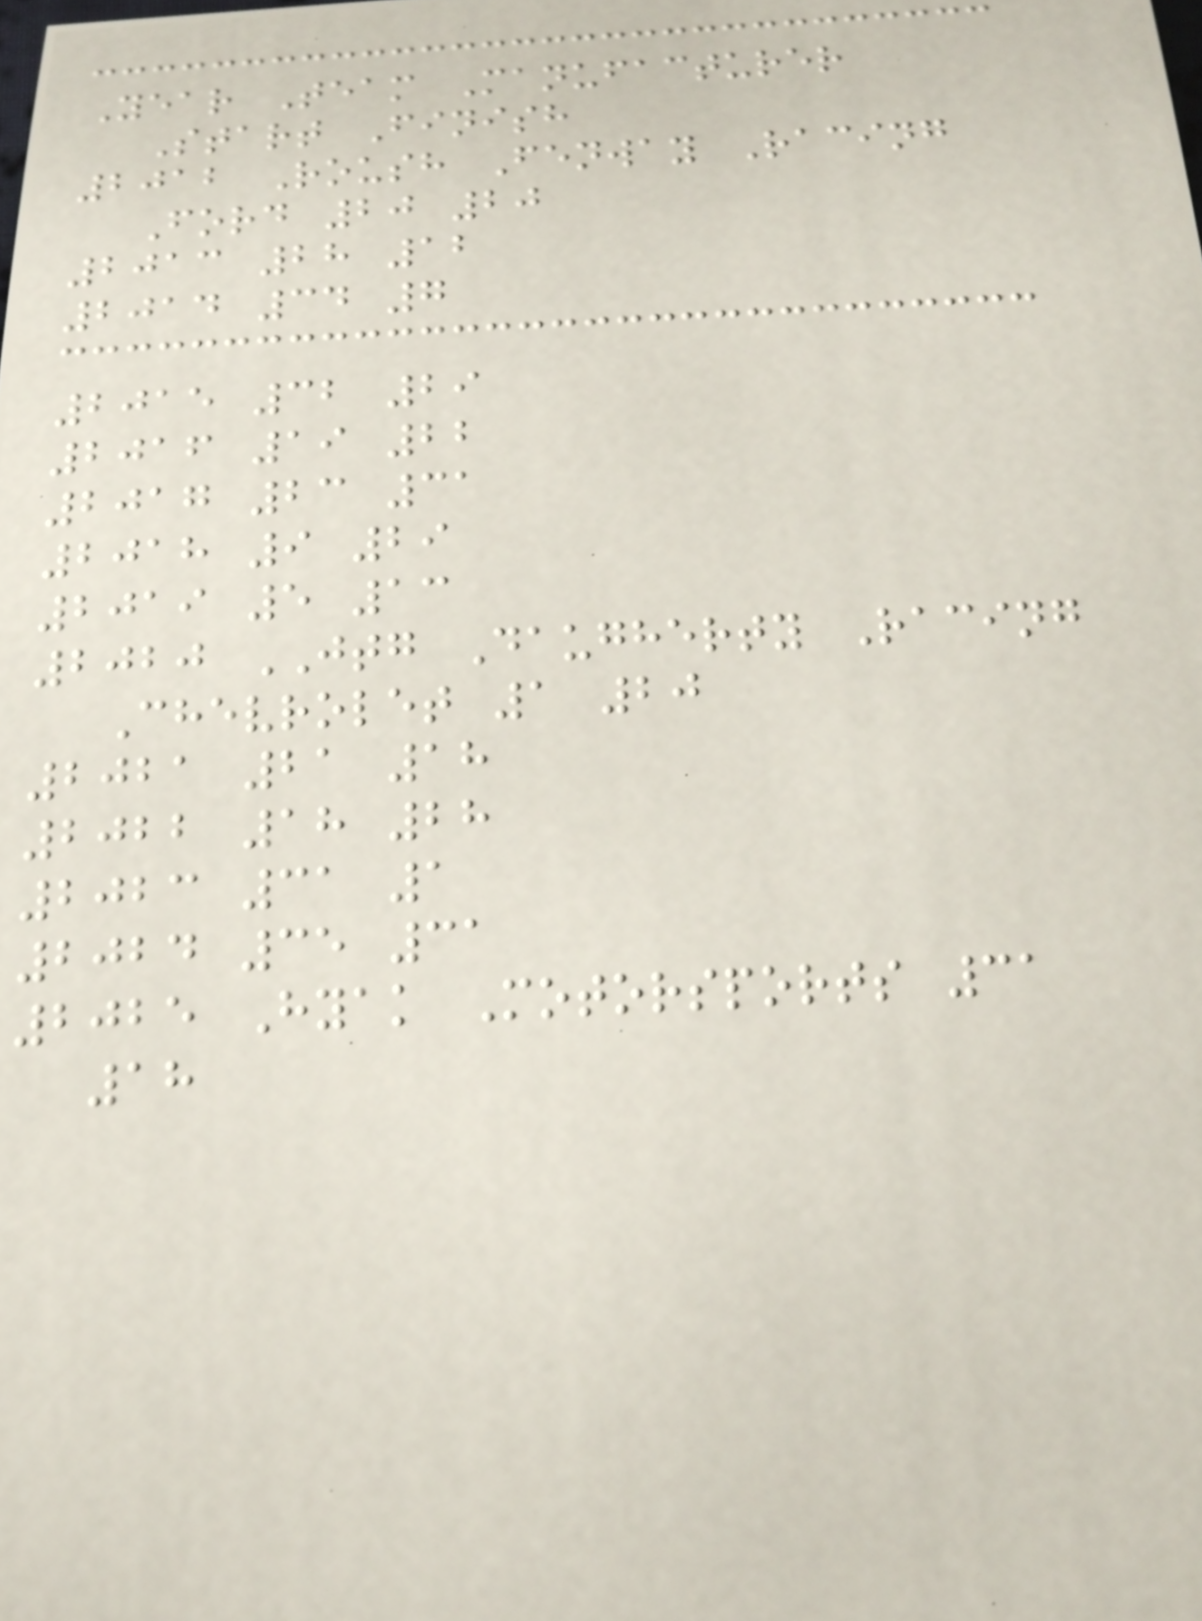Year Team Manufacturer
Start Finish
2012 Roush Fenway Racing
Ford 20 20
2013 28 12
2014 34 7
2015 32 29
2016 19 22
2017 23 31
2018 9 29
2019 5 13
2020 JTG Daugherty Racing
Chevrolet 1 20
2021 21 18
2022 18 28
2023 31 1
2024 35 31
2025 Hyak Motorsports 31
18
